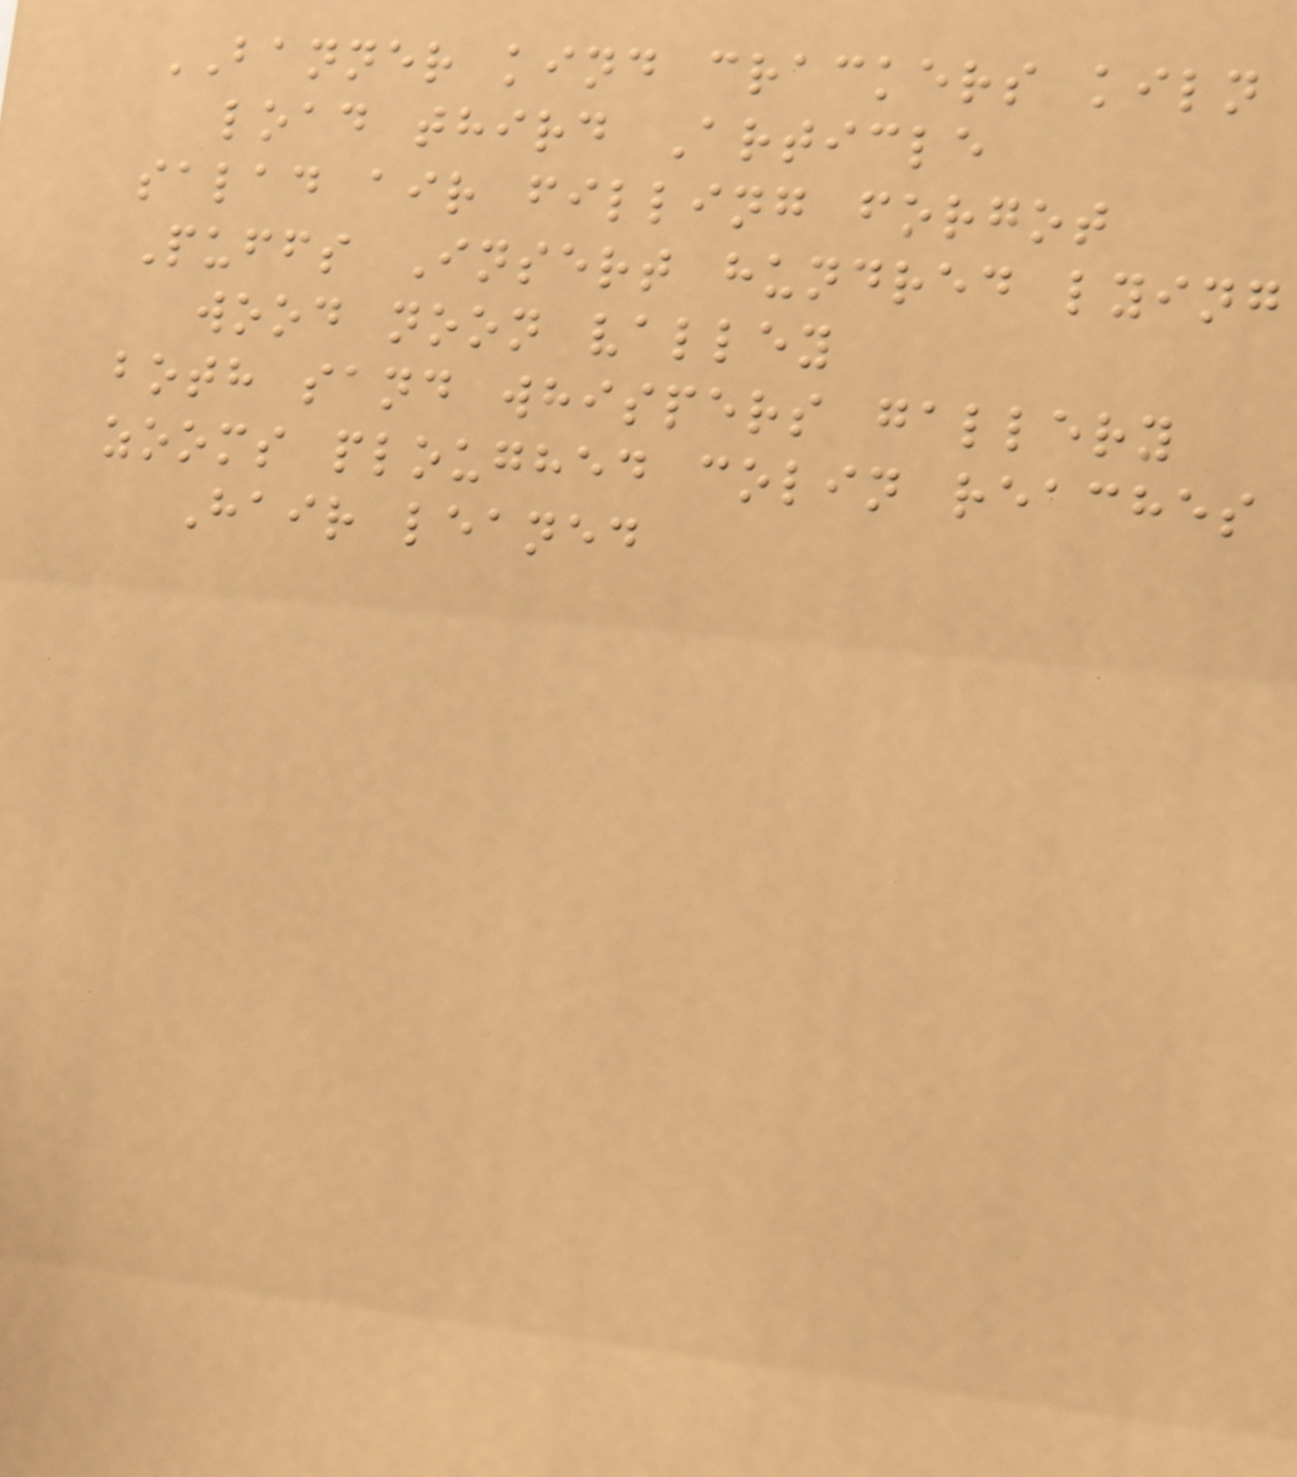BANNER kind crackers kiln
load third Article
salad air filling forgot
Puffs Insert hundred lying
wood noon valley
both sand whispers gallery
zooms ploughed colin reaches
Hair leaned
